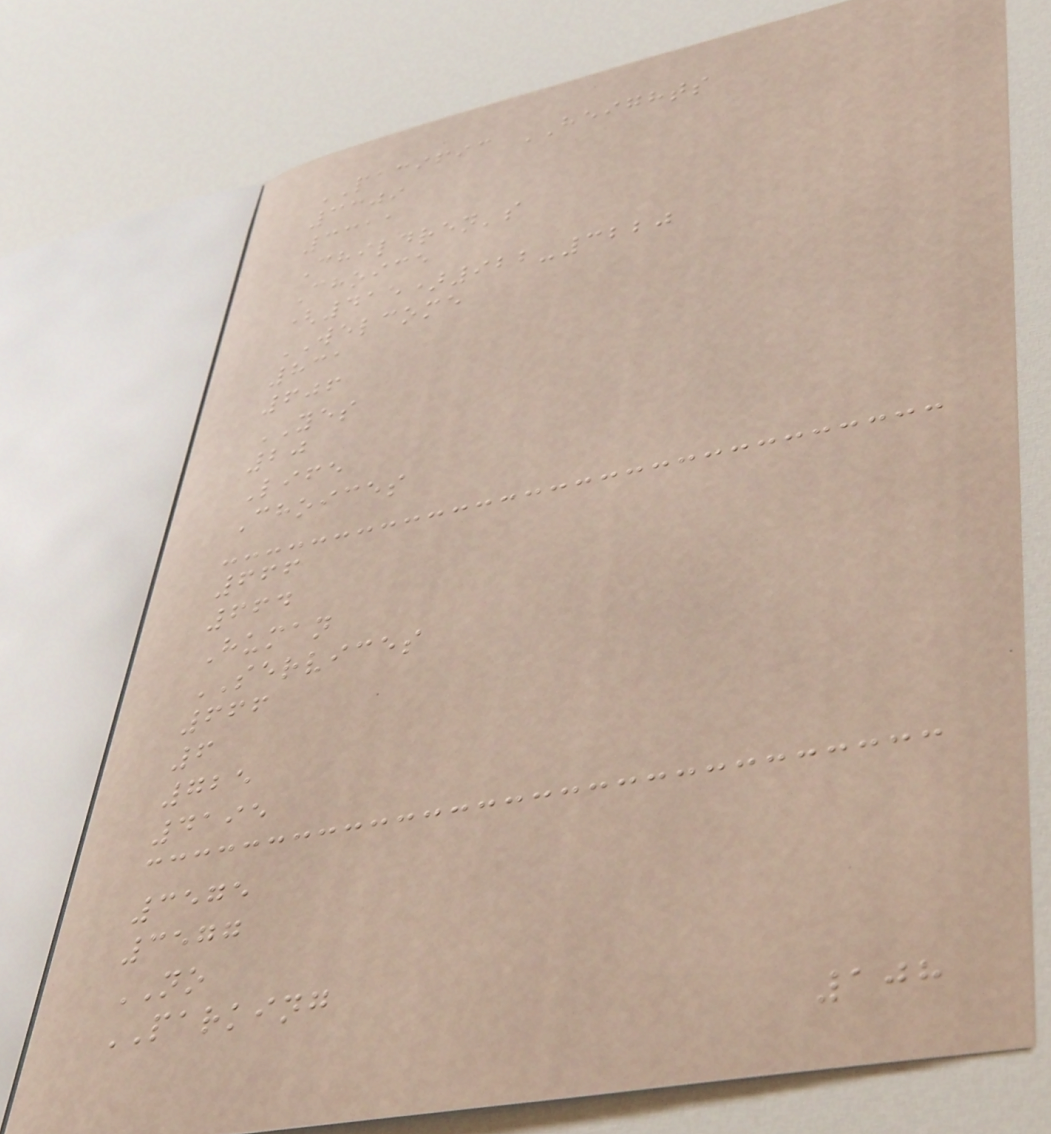PACIFIC HEIGHTS
3309
3311
Children's
Choice
(415)922-3220
WELCOME
831
606
YES
20
Life
Choices
666
664
Human
SERVICES
666
6
725
4195
3575
3577
NO
PARKING
108
